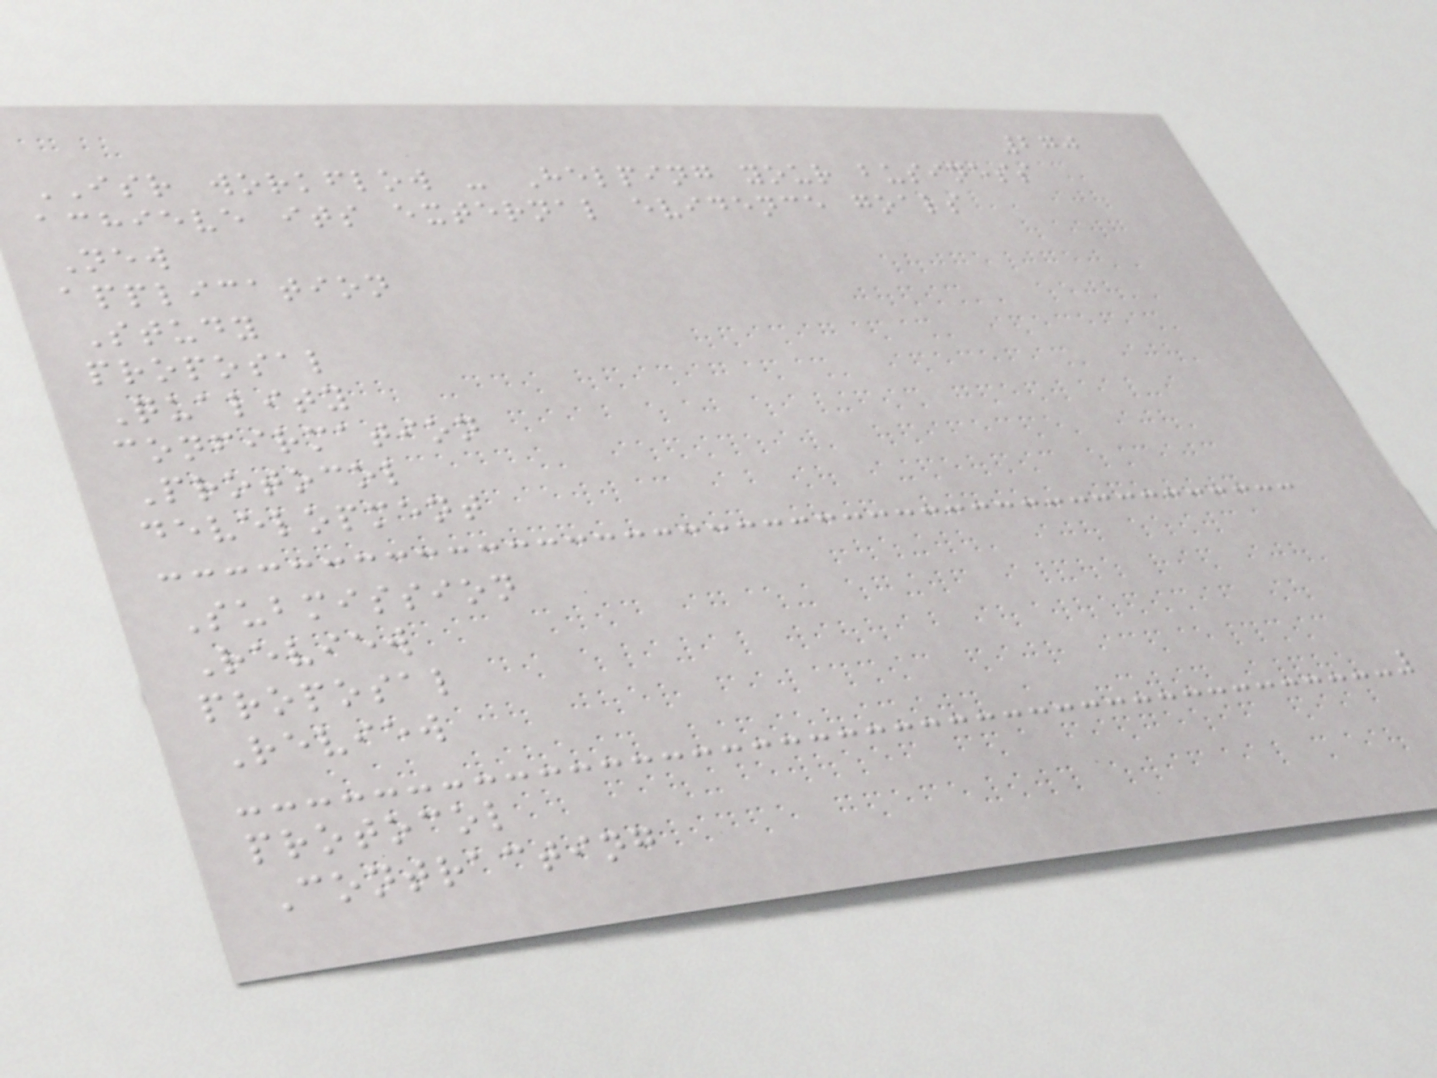270
ISR workflow - Helping your business
achieve its external evidence goals
New
application
Study
proposal
Quality
confirmation
Protocol
development
Submission
Review
proposal
Review
protocol
Contracting
